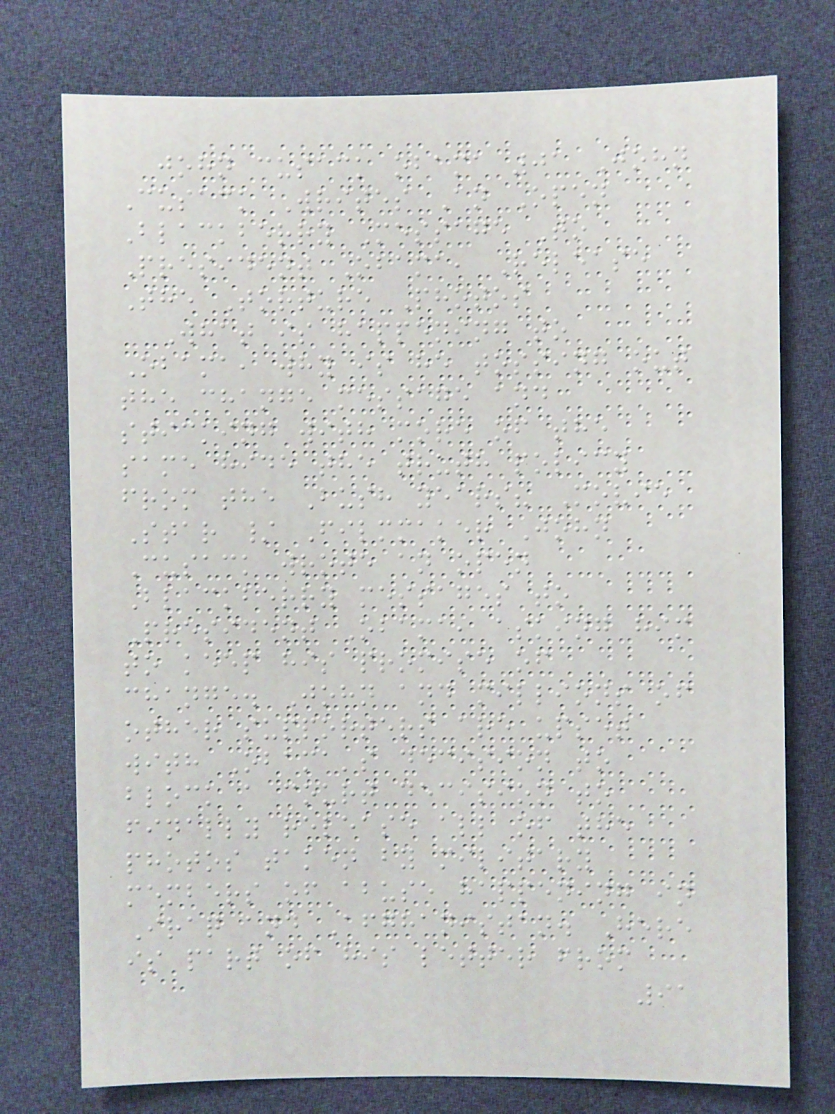john cusack obama 01 John
Cusack Writes An Open
Blackberry Message To
President Obama, Release
The Torture Photos
What is happening to
Obama, why is he tossing out
the change message and
sticking with more of the
same hide the truth policy
from the Bush years? Movie
Star / Filmmaker John
Cusack wrote an open
Blackberry messages to
President Obama, asking him
to keep his promise of
change. John and millions of
other supporters are upset
with Obama's decision to
block a court decision to
finally release all of the
photos taken by military
members of abuse happening in
Iraq and Afghanistan. Here
is part of his letter from
91
